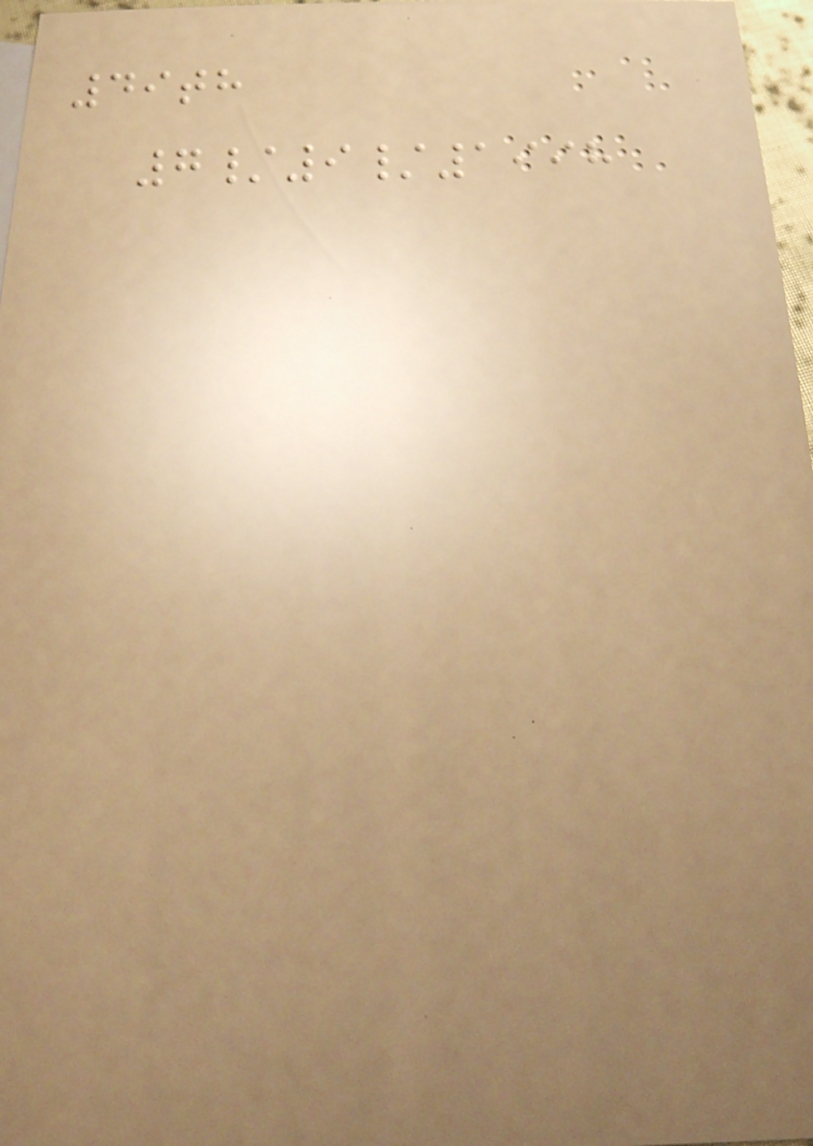49th
7/9/1998
